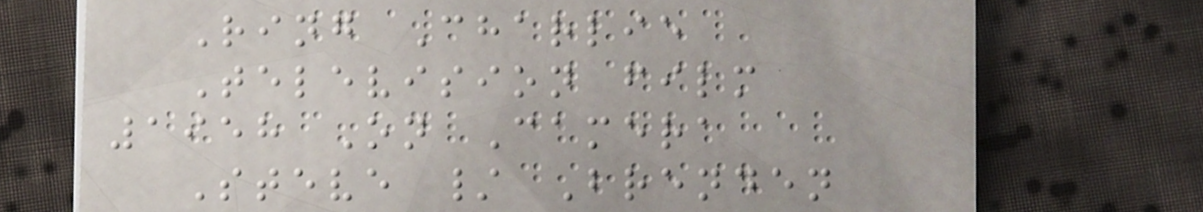Ring Charlie
Television film
1958 On Camera
Steve / Brenden
